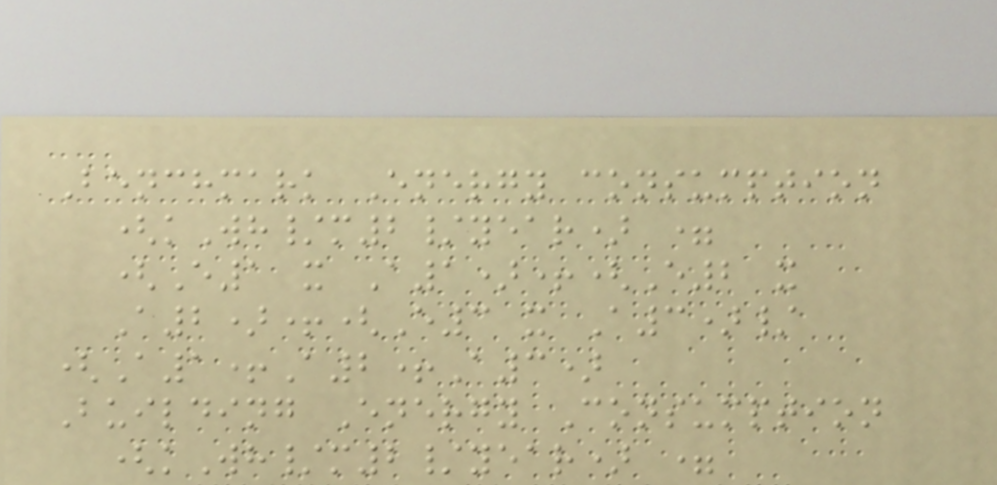Benchmark Energy consumption
(kWh/m2/year) =
(E1 x A1)+(E2 x
A2)+(E3 x A3)/
(A1+A2+A3)
Building Energy Consumption
(kWh/m2/year) =
